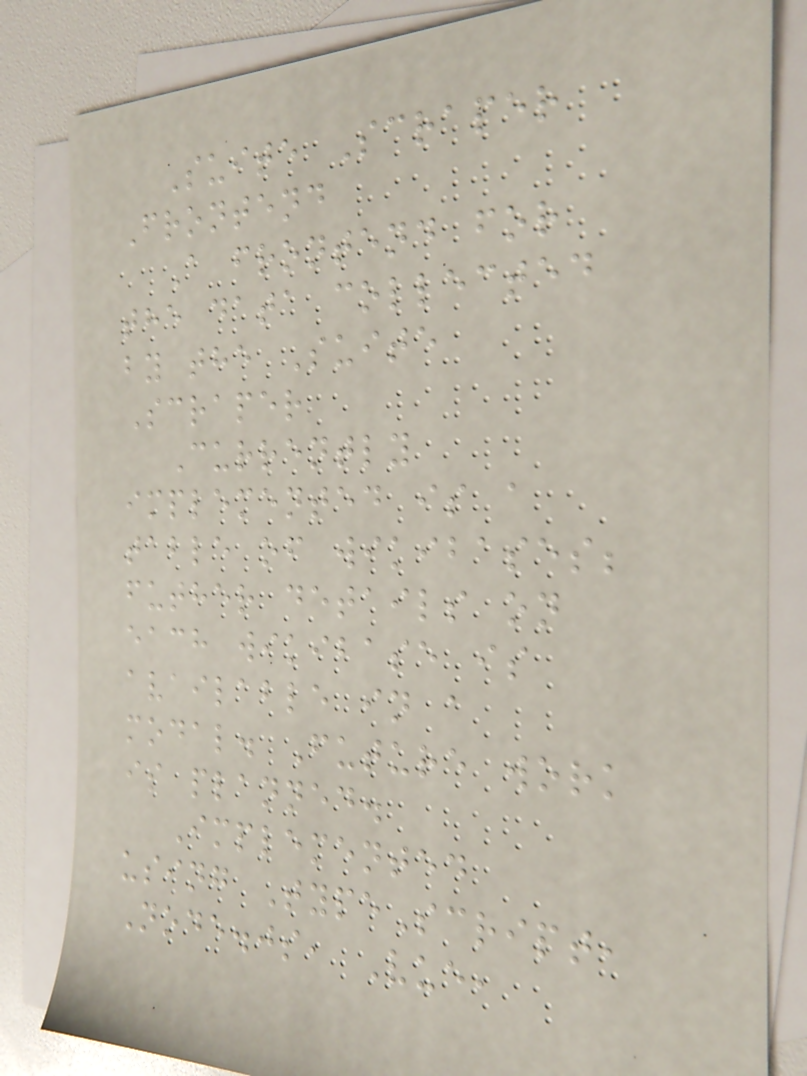Suite Scraper
Frontend
A frontend for
the data collected
by the Suite
Scraper
Currently
implemented is a
table of wikibases;
futher details on
each wikibase is
available in a
modal. Future work
is planned.
Implemented
using TypeScript,
Node.js, Vue,
